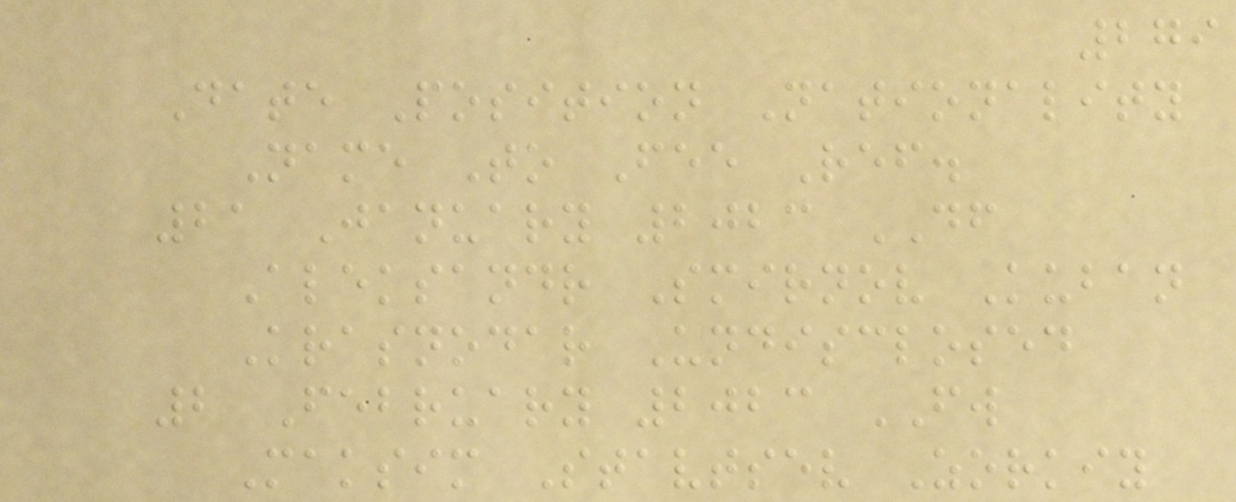279
Date Position Nationality
Name To Fee Ref.
21 January 2023 DF
Aleksandr Smirnov Kuban
Krasnodar Undisclosed
2 February 2023 FW
Maksim Stavtsev Zorkiy
